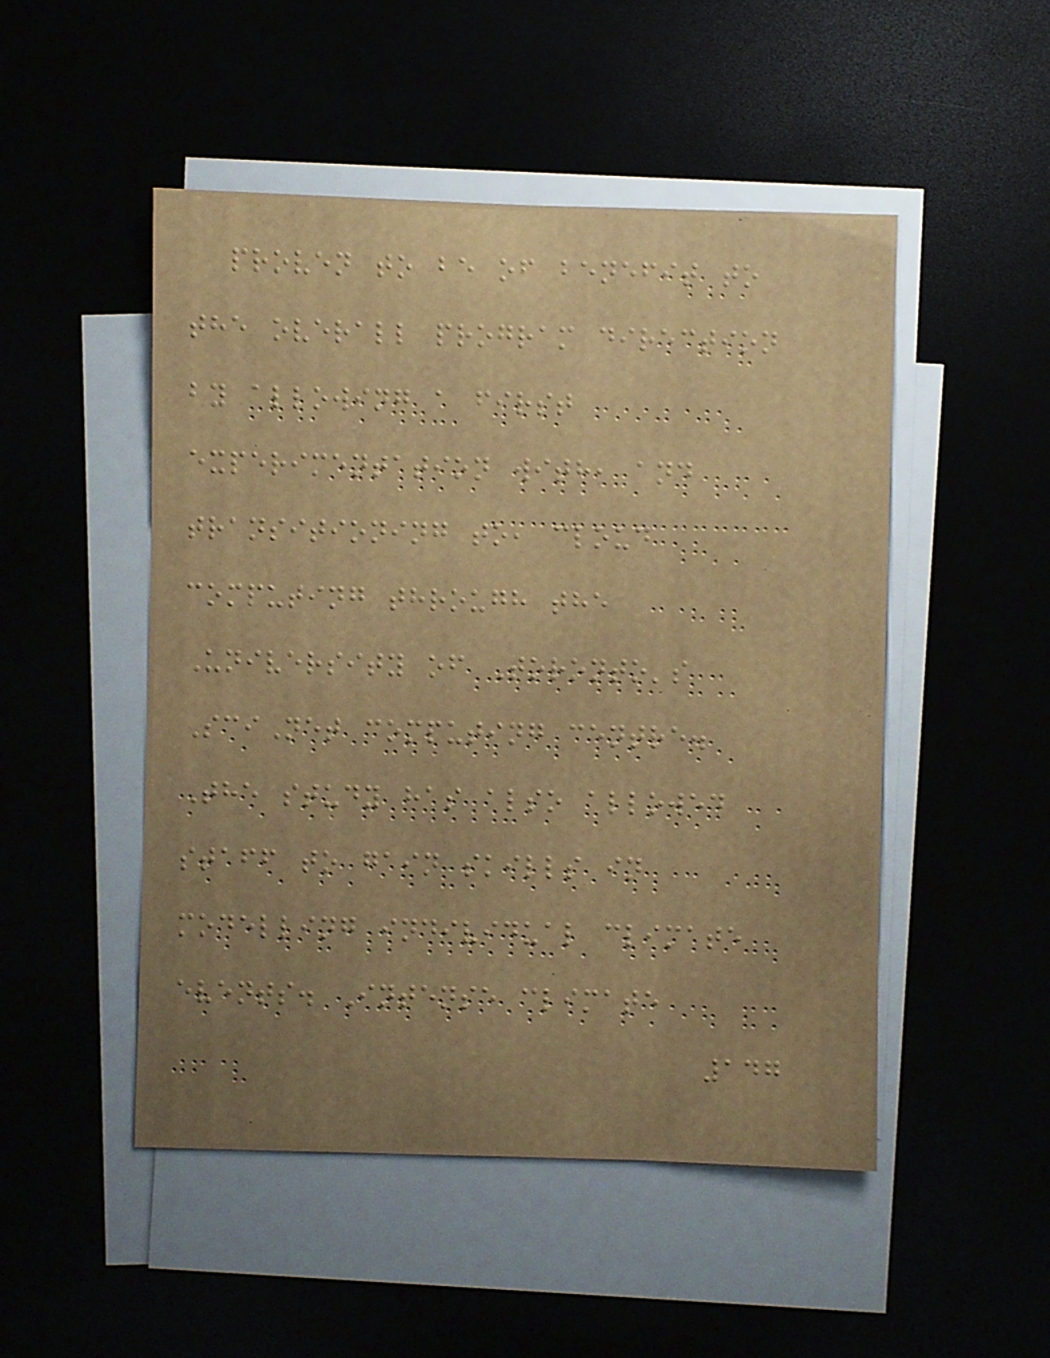proven to be of benefit to
the overall program direction
by allowing a first
experimentation with, and
transitioning to, cloud
computing through the
University of Toronto's
SciNet computing centre.
The study has also allowed
staff to gain skills in
modelling individual climate
events. Intense climate
147
